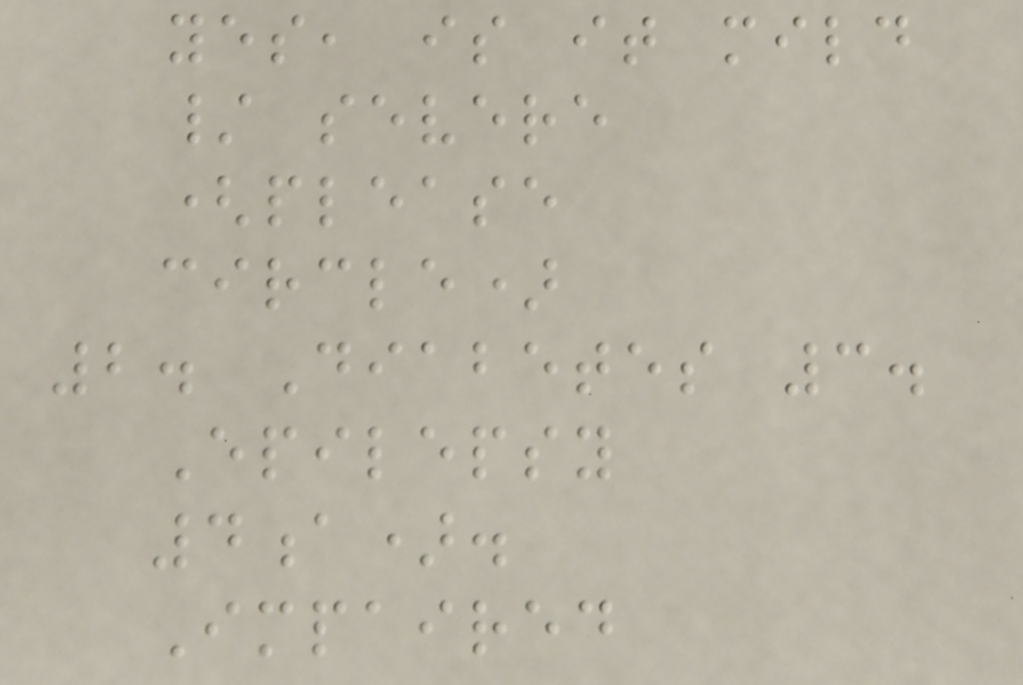yes, is it mild
/ severe
(please
circle)
2. Diabetes 3.
Epilepsy
4a).
Impaired
